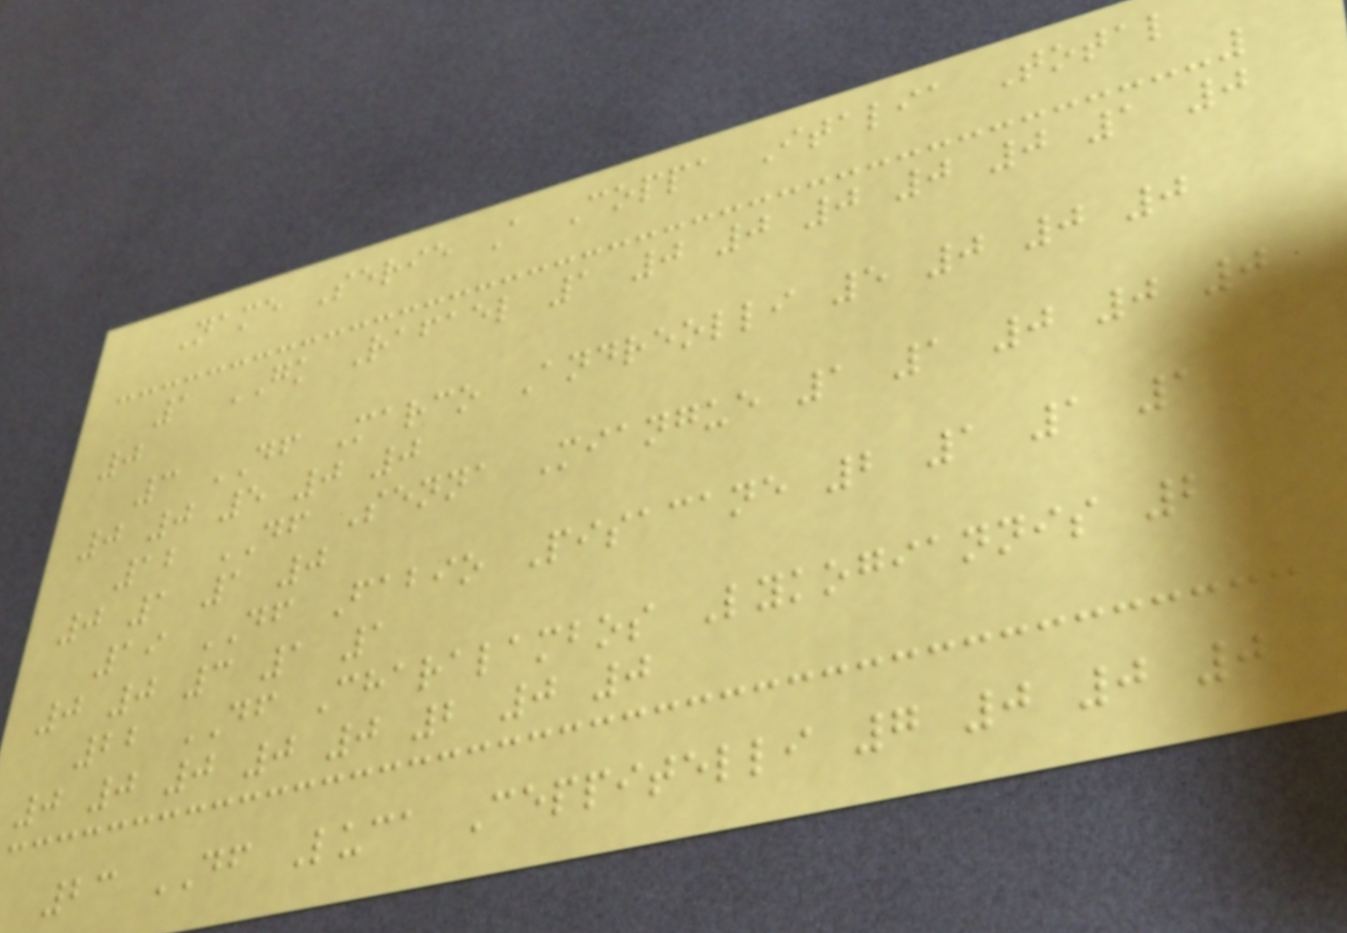Name Serie A Coppa Italia Total
1 GK Rafael 1 0 0 0 0 0 1 0
0
3 DF Marco Andreolli 5 0 0 0
0 0 5 0 0
12 DF Senna Miangue 1 1 0 0 0
0 1 1 0
19 DF Fabio Pisacane 2 1 1 1
0 0 3 1 1
22 DF Charalambos Lykogiannis 2
0 0 0 0 0 2 0 0
23 DF Luca Ceppitelli 7 0 0 0
